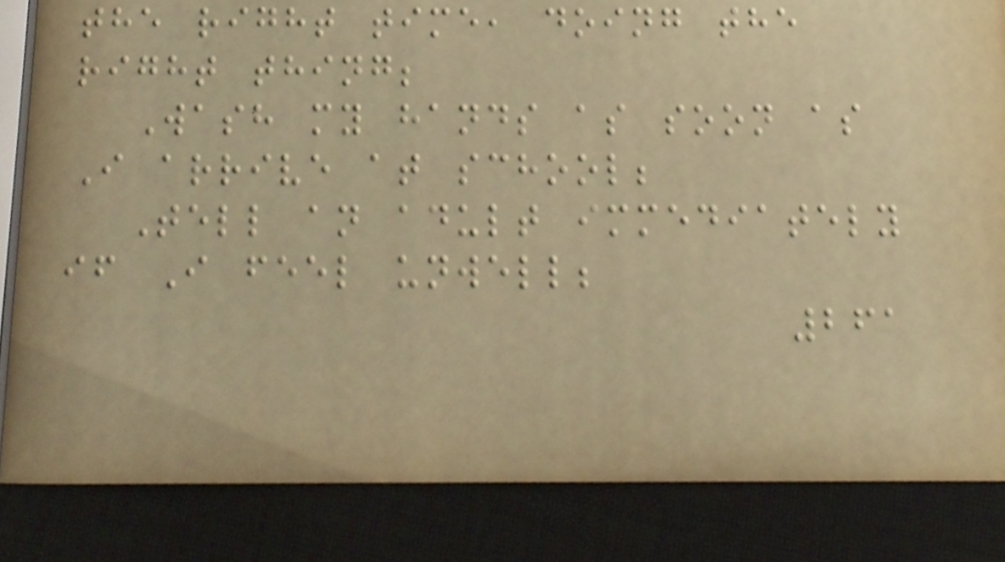the right time, doing the
right thing;
Wash my hands as soon as
I arrive at school;
Tell an adult immediately
if I feel unwell;
261
